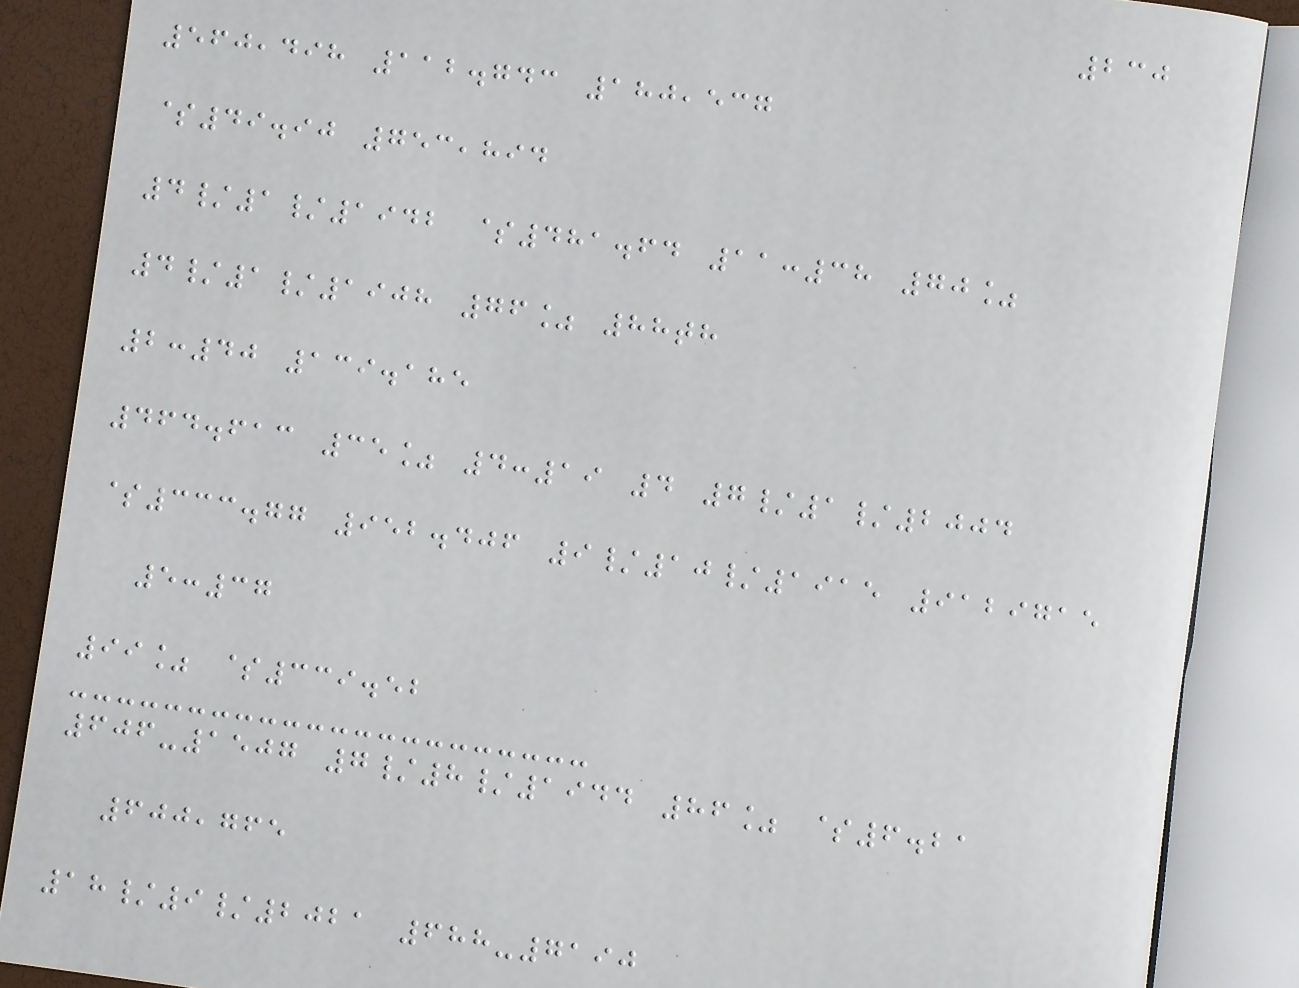230
560,498 112.743 180,537
$49.90 753,894
4/1/1942 $481.64 11:38 70%
4/1/1908 76% 88th
2:40 139.185
464.613 35% 4:19 4 7/1/2004
$333.77 952.406 9/10/1915 9129715
5:37
99% $339.52
606-1507 7/8/1944 86% $6.21
600,765
18/9/2021 688-7190
